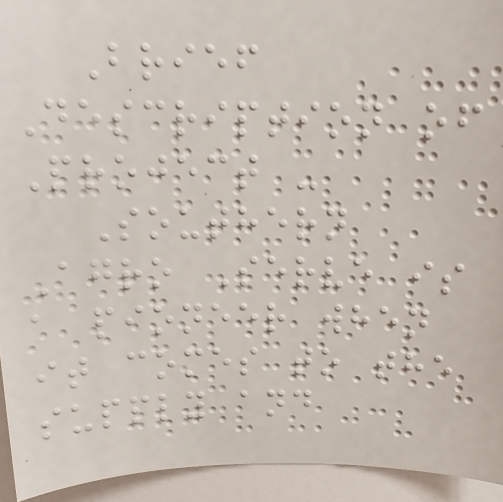Brief
Description of
Project -
Southern
Agro Serve is
a pioneer when
it comes to the
supply and
